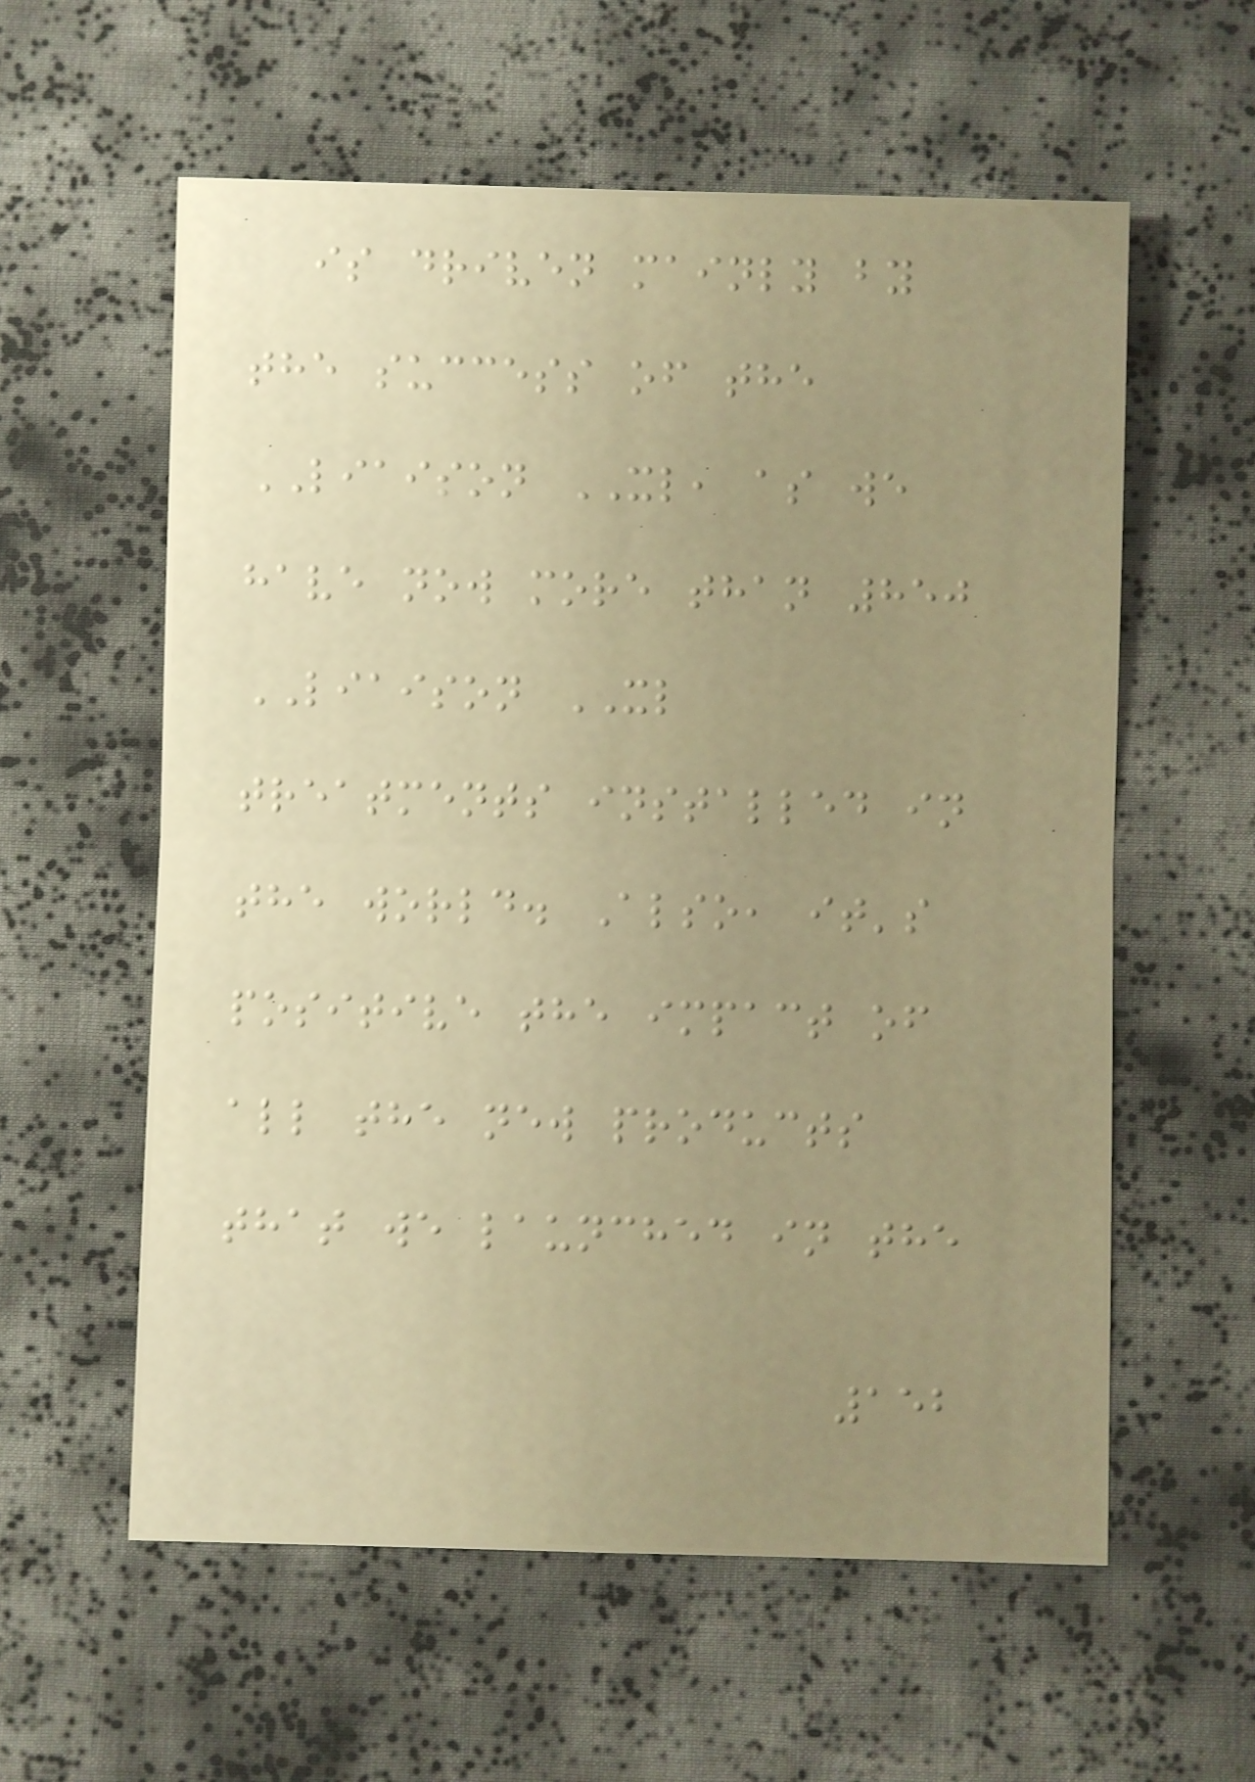is driven mainly by
the success of the
LIAISON XL, as we
have now more than 850
LIAISON XL
treatments installed in
the world. Also, it's
positive the impact of
all the new products
that we launched in the
152
